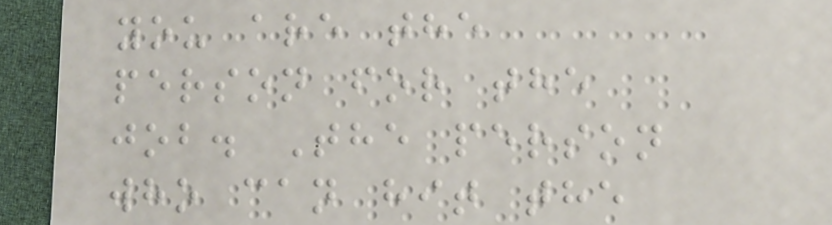you are the
person for the
job. The person
who can hit the
